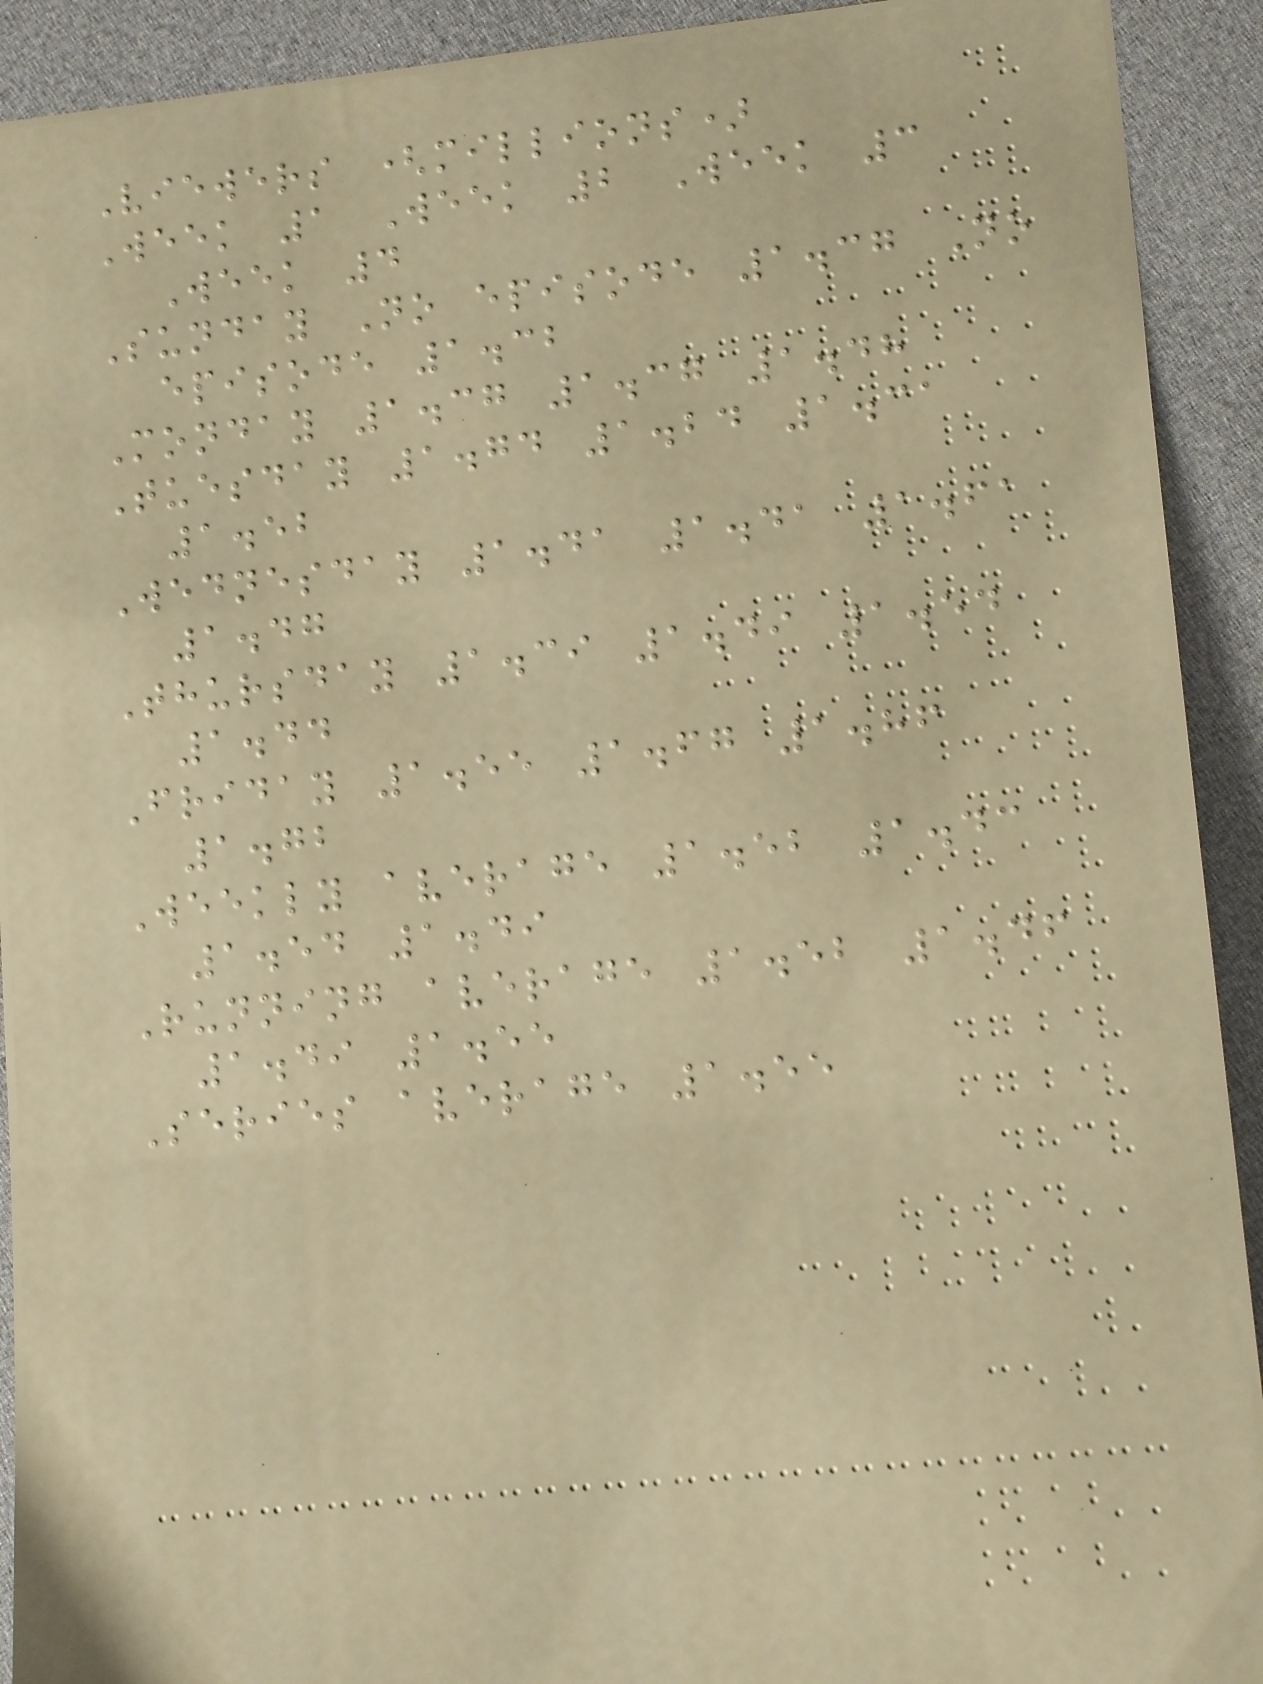Viewers (millions)
Week 1 Week 2 Week 3
Week 4
Sunday No episode 1.37 No
episode 1.32
Monday 1.37 1.37 1.48
Tuesday 1.74 1.24 1.31
1.52
Wednesday 1.41 1.41 1.61
1.47
Thursday 1.39 1.49 1.54
1.44
Friday 1.55 1.67 1.86
1.72
Weekly average 1.52 1.43
1.54 1.49
Running average 1.52 1.46
1.49 1.55
Series average 1.55
